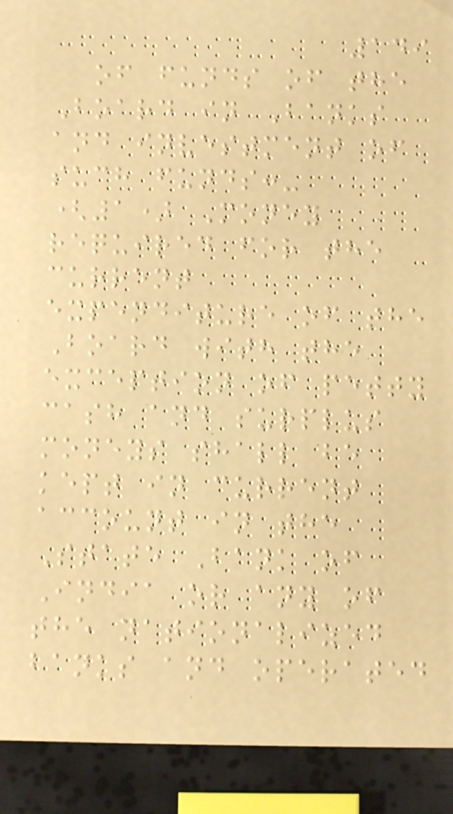149
of funds of the
Board in Banks
and investment of
such funds:-
(1) Money
required for the
current
expenditure of the
Board with the
exception of petty
cash and surplus
moneys shall be
kept in current
account in the
State Bank of
India or any of
the nationalized
banks and operated
